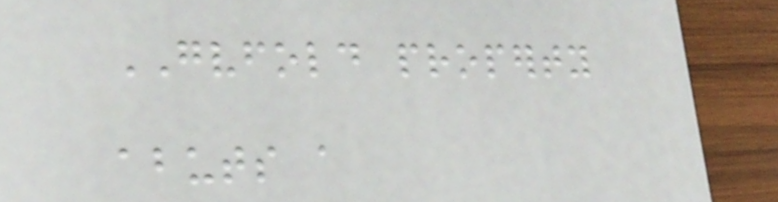GVFOLD property
abuts a
